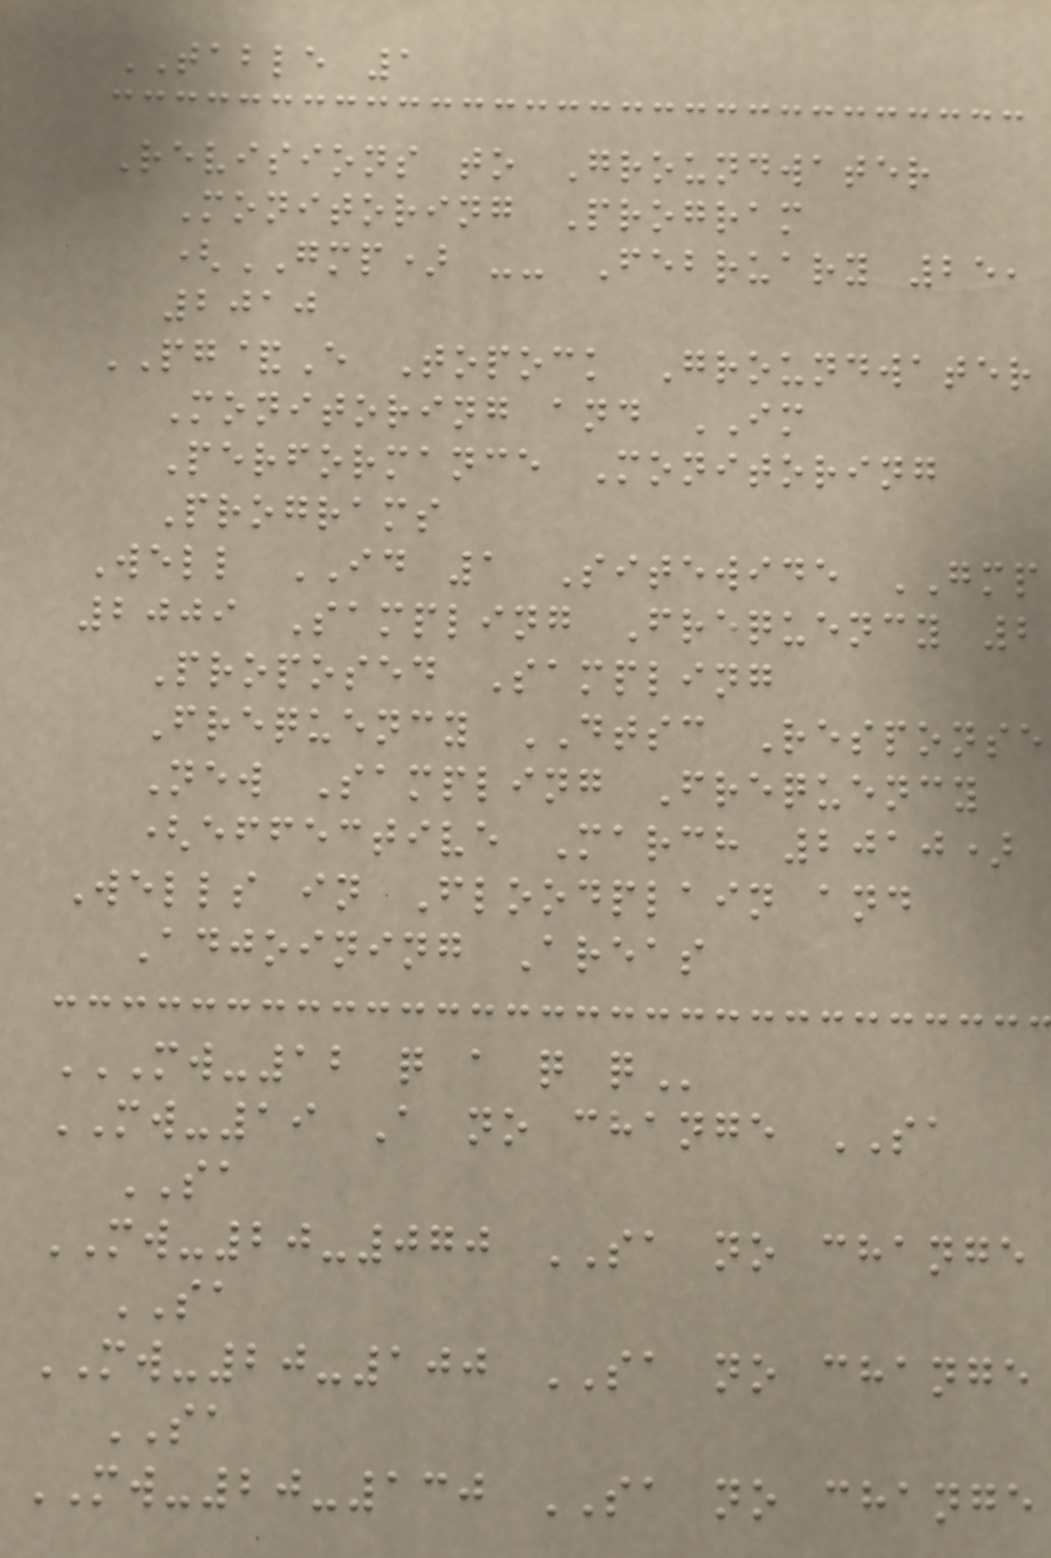TABLE 1
Revisions to Groundwater
Monitoring Program
(GMP) -- February 25,
2010
PG&E Topock Groundwater
Monitoring and IM
Performance Monitoring
Programs
Well ID 1 Sitewide GMP
2009 Sampling Frequency 2
Proposed Sampling
Frequency DTSC Response
New Sampling Frequency
(effective March 2010)
Wells in Floodplain and
Adjoining Areas
MW-12 Q A Q Q
MW-19 A no change SA
SA
MW-20-070 SA no change
SA
MW-20-100 SA no change
SA
MW-20-130 SA no change
